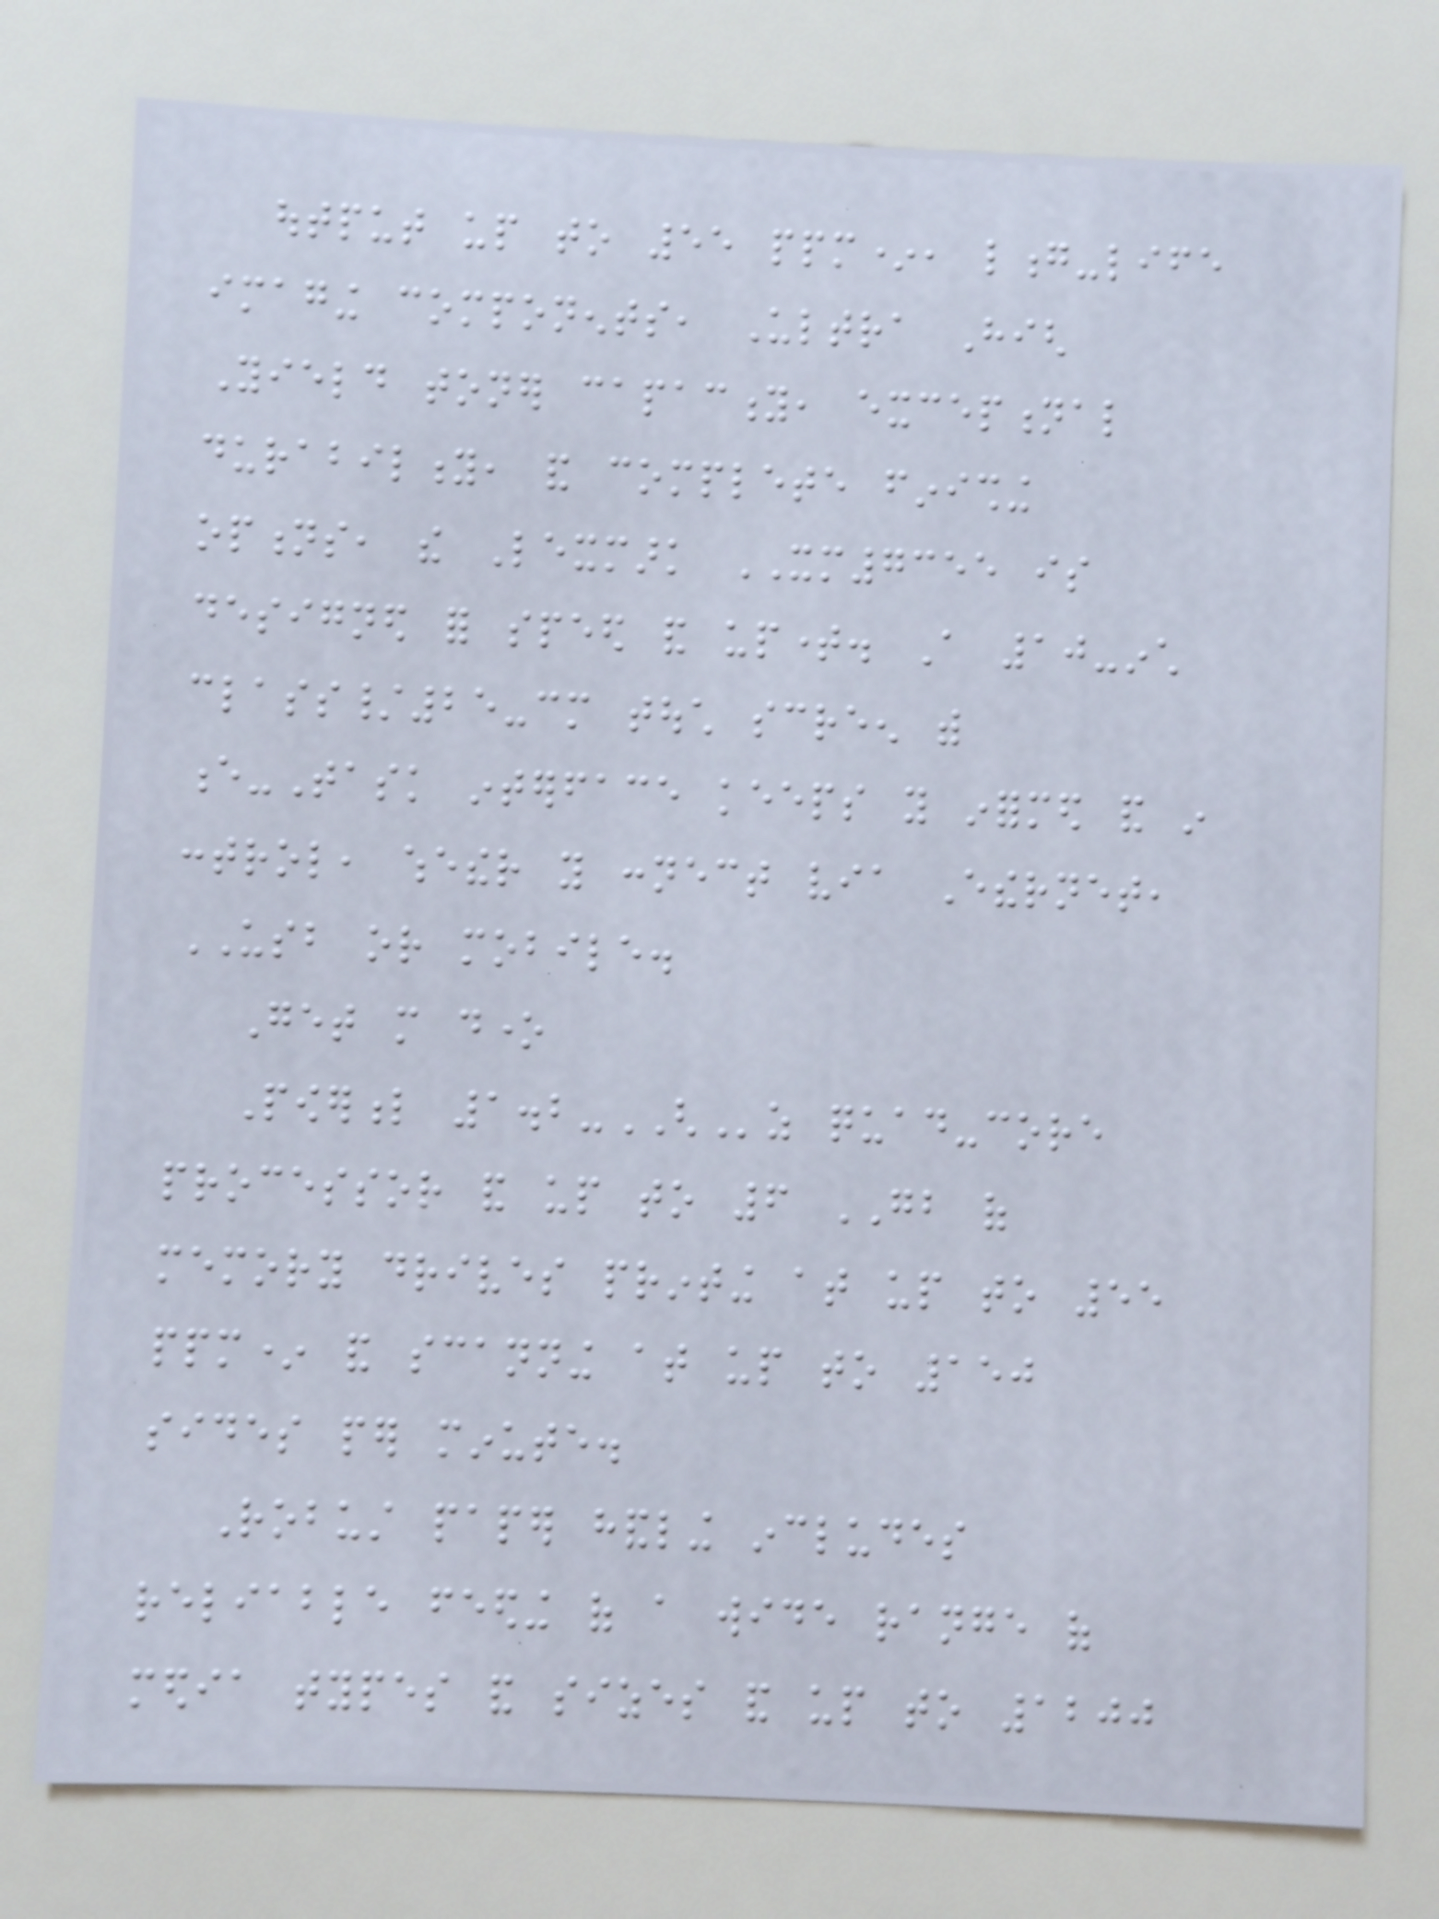output up to 55 ppm*, long-life
imaging components, Ultra High
Yield toner capacity, exceptional
durability, and complete finishing
options, the Lexmark XM7355 is
designed for speed and uptime. A 10-inch
class/25-cm touch screen with
e-Task interface keeps you informed and in
control, whether you connect via Ethernet,
USB or mobile.
Get more done
Powerful 1.2-GHz quad-core
processor and up to 6 GB of
memory drives printing at up to 55
ppm* and scanning at up to 150
sides per minute.
Robust paper handling includes
reliable feeding of a wide range of
media types and sizes and up to 1200
